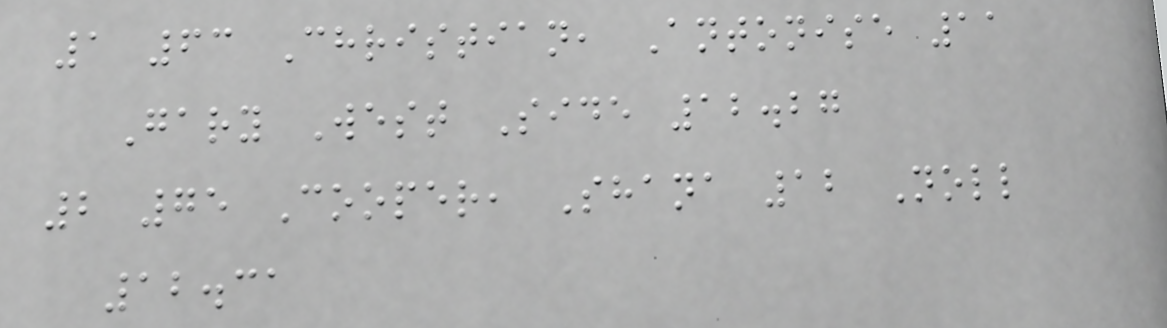1 63 Christian, Antonise 11
Gary West Side 12.27
2 75 Cooper, Shana 12 Noll
12.31
